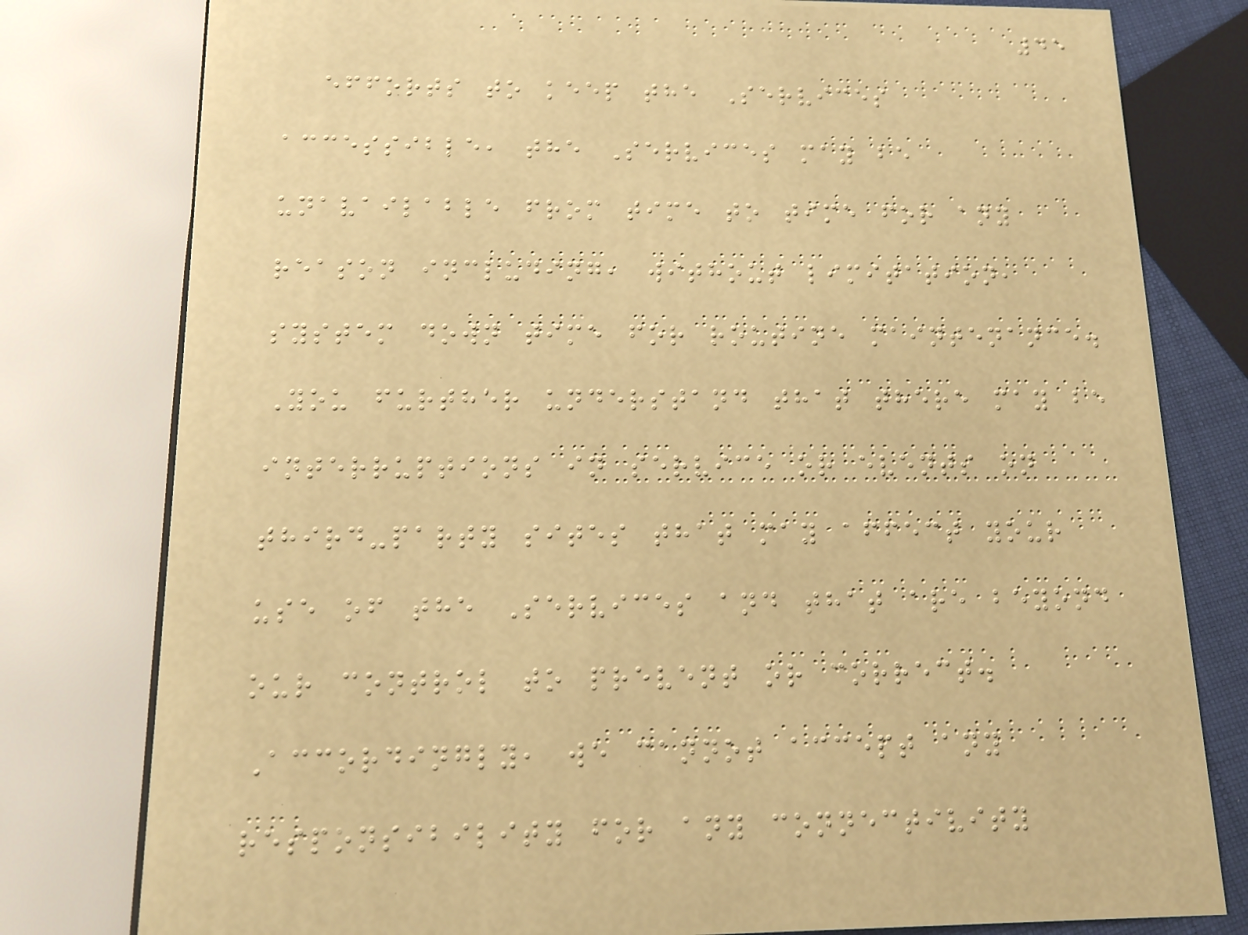45
efforts to keep the Services
accessible, the Services may be
unavailable from time to time for any
reason including, without limitation,
system down time for routine maintenance.
You further understand that there may be
interruptions in service or events on
third-party sites that may affect your
use of the Services and that are beyond
our control to prevent or correct.
Accordingly, we cannot accept any
responsibility for any connectivity
